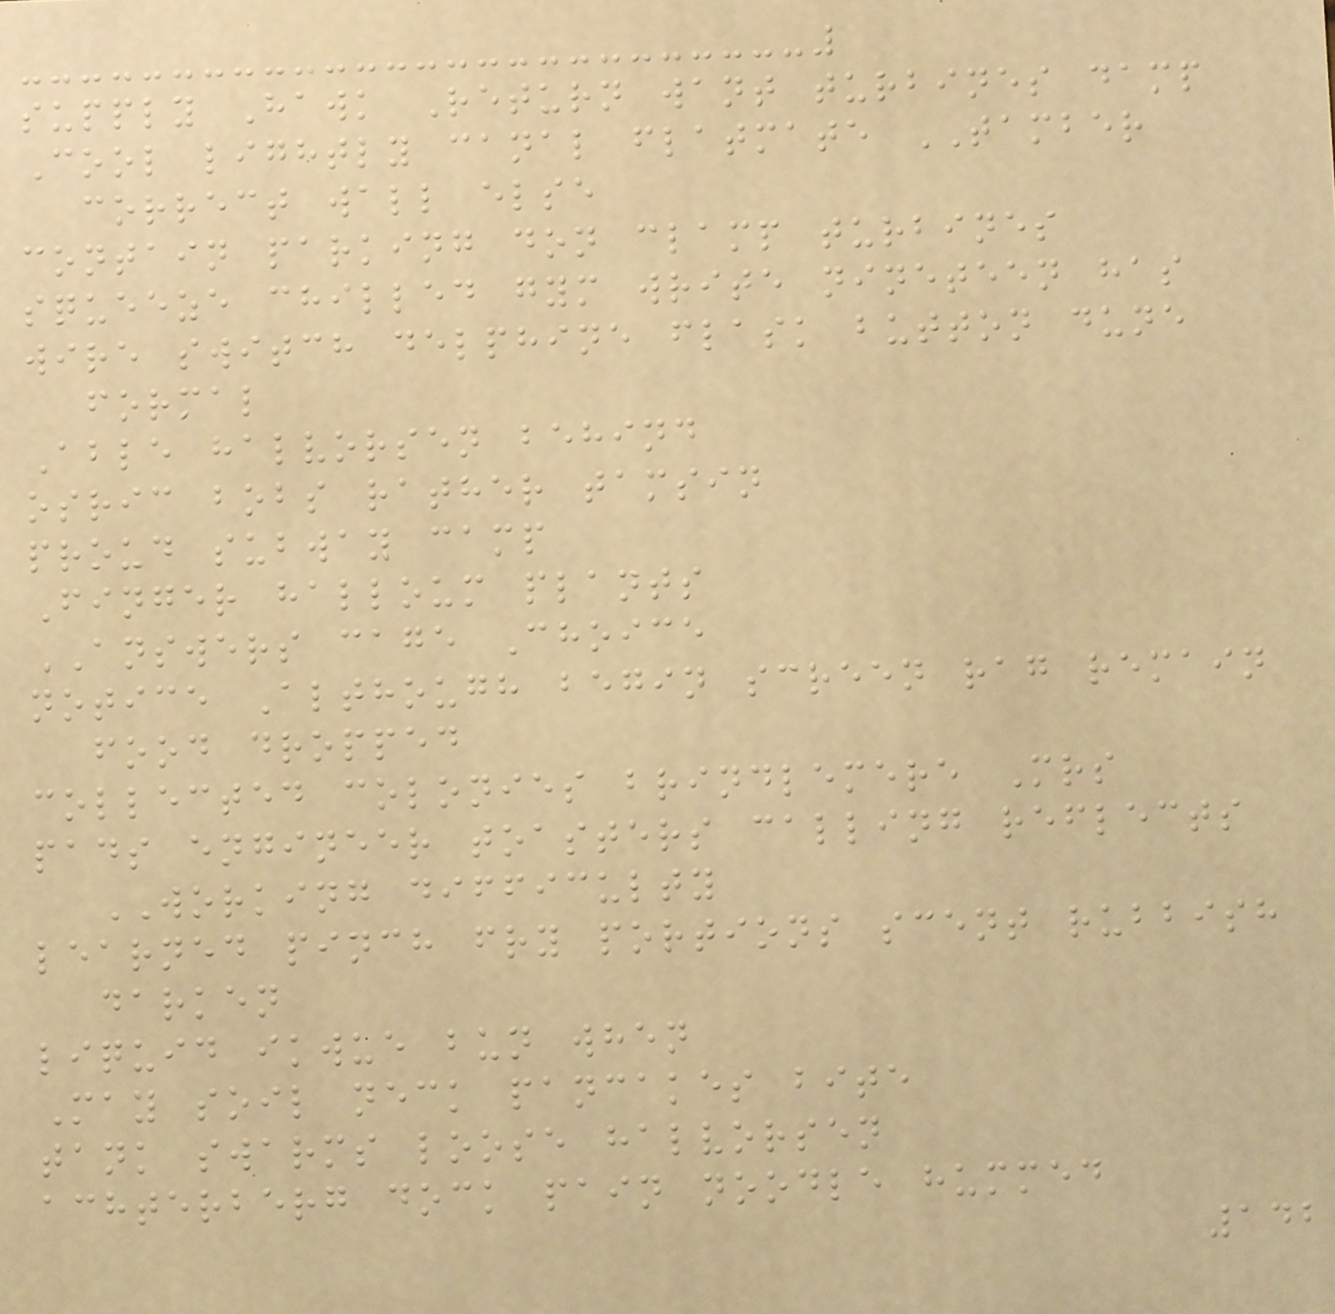supply Hawk Return want turbines damp
Cool lightly canal flatmate TAMBER
correct wall else
contain parking don clamp turbines
squeeze chilled gym write nineteen has
wire switch delphine flask button dune
formal
Able halvorsen behind
osric bobs rather tamsin
proud subway camp
Finger halloum plants
ANSWERS cage Choice
notice Although begin screen rag remain
food dropped
collected colonies brindlemere Mrs
pads engineer toasters calling reflects
WORKING difficulty
learned pinch fry portions scent rubbish
darken
liquid ikwue bun when
May soil neck pancakes bite
tank swarms loose halvorsen
achterberg dock pain noodle hummed
142
